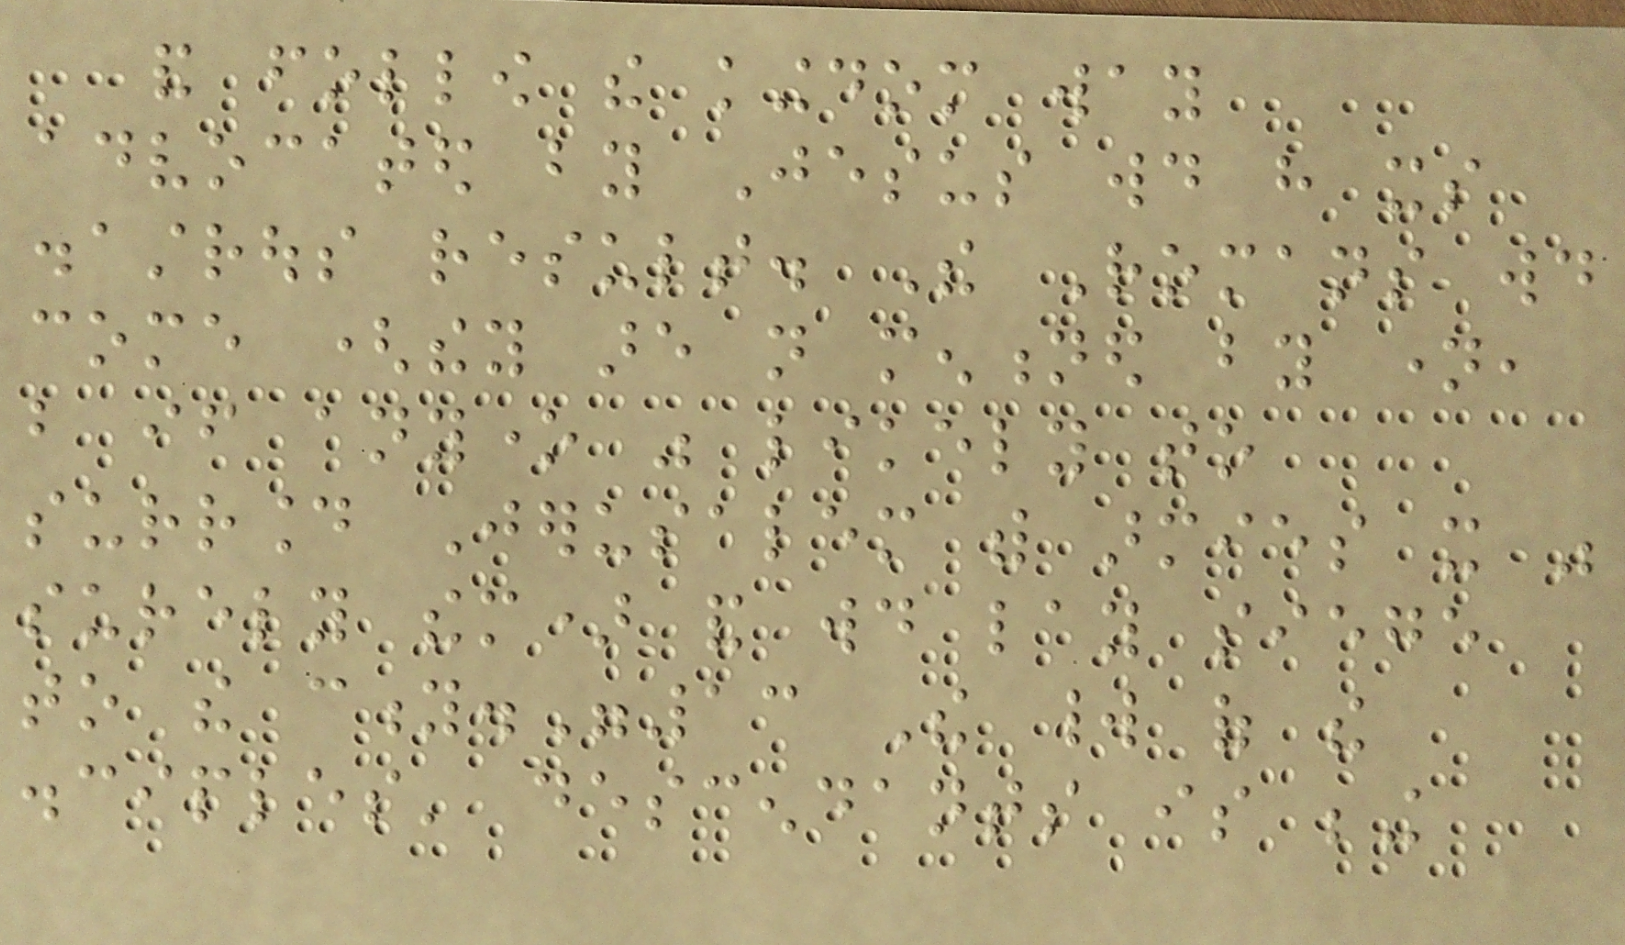and follow the kingdom way
advocated by Jesus would have its
disastrous result. The Romans would
come (they are not mentioned by name,
but if anyone was likely to
surround Jerusalem with armies it was
surely them) and would lay siege
to the city."13 The world of the
disciples' descendants is being
